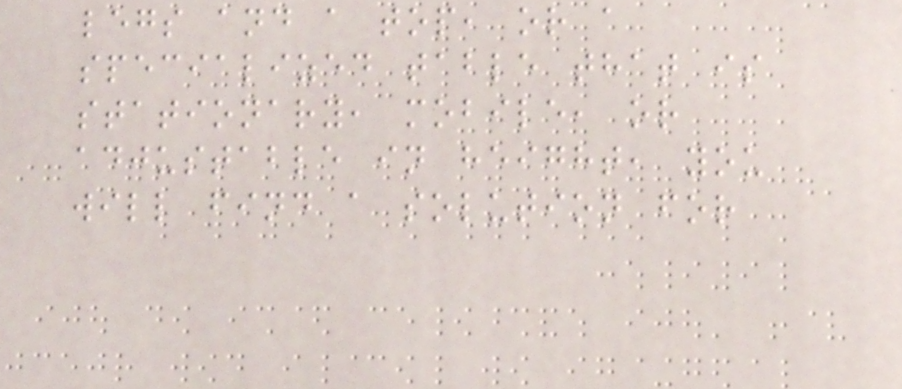legs and a top, or a
specialized table that is
stationary, mobile, or
adjustable in height, you
will find a solution for
